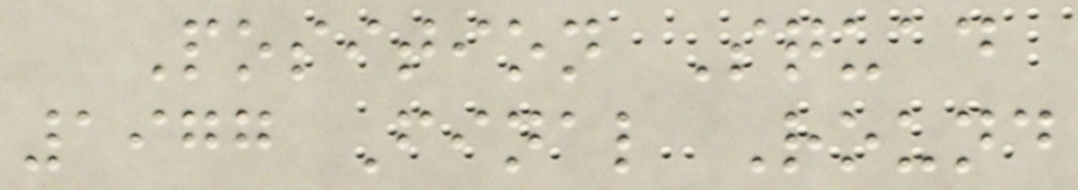Position Squad
1977 Final Round
